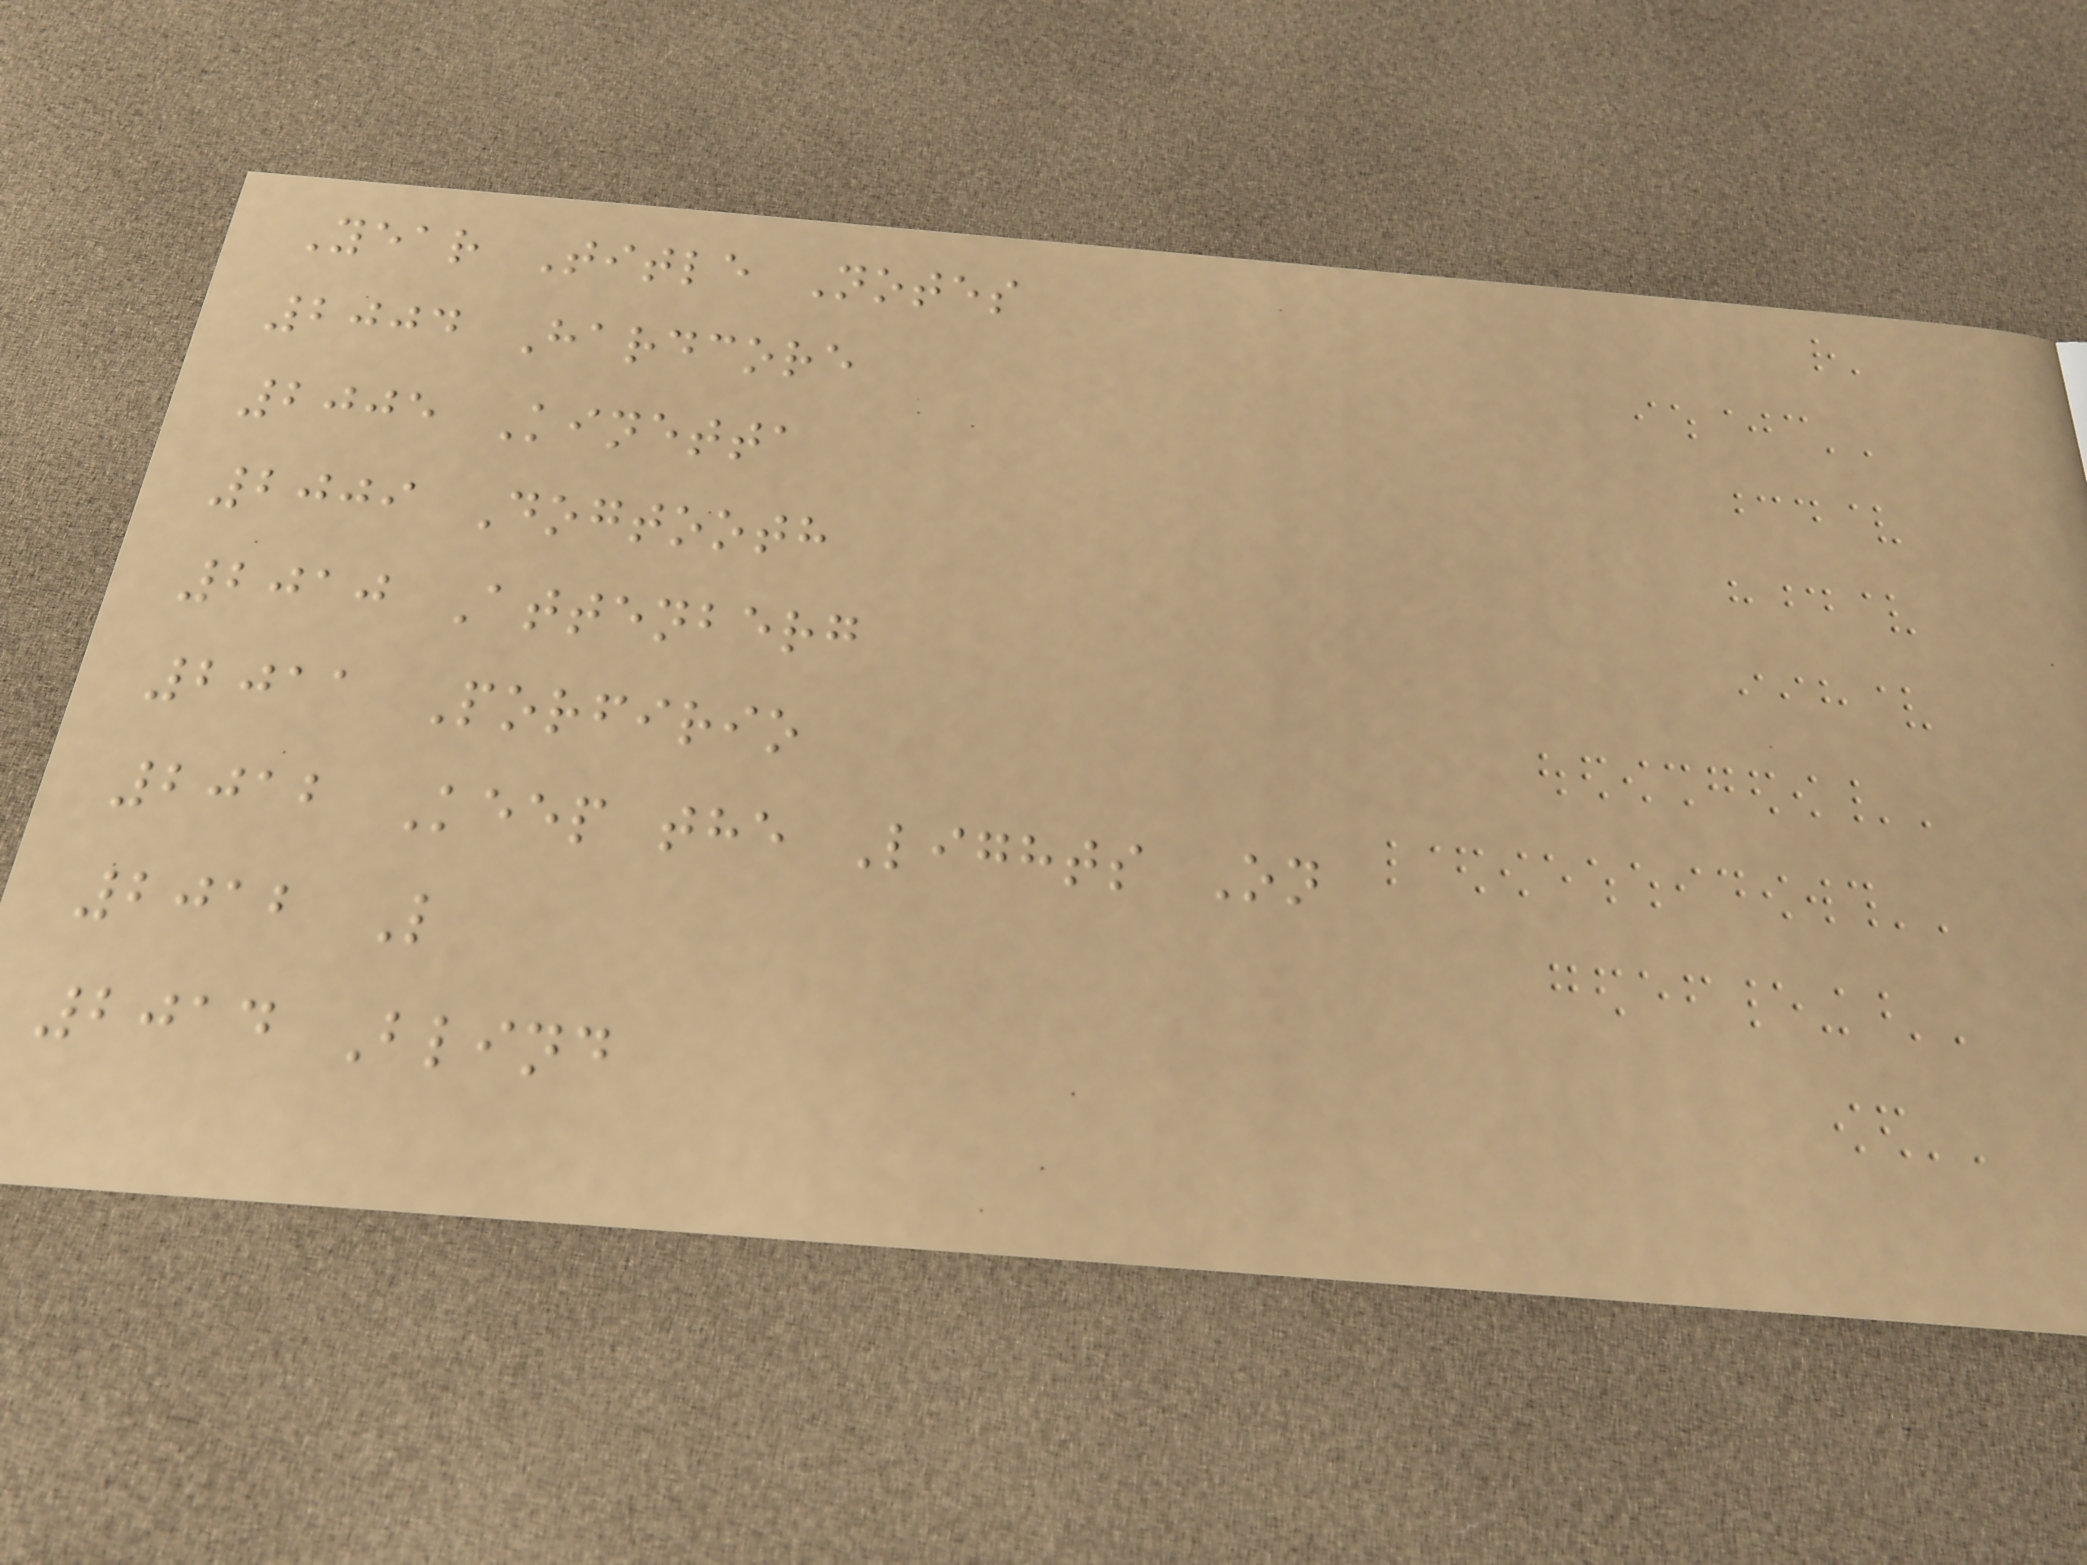Year Title Notes
2004 Hardcore
2005 Kinetta
2009 Dogtooth
2010 Attenberg
2011 Porfirio
2012 Keep the Lights On
2012 L
2014 Blind
